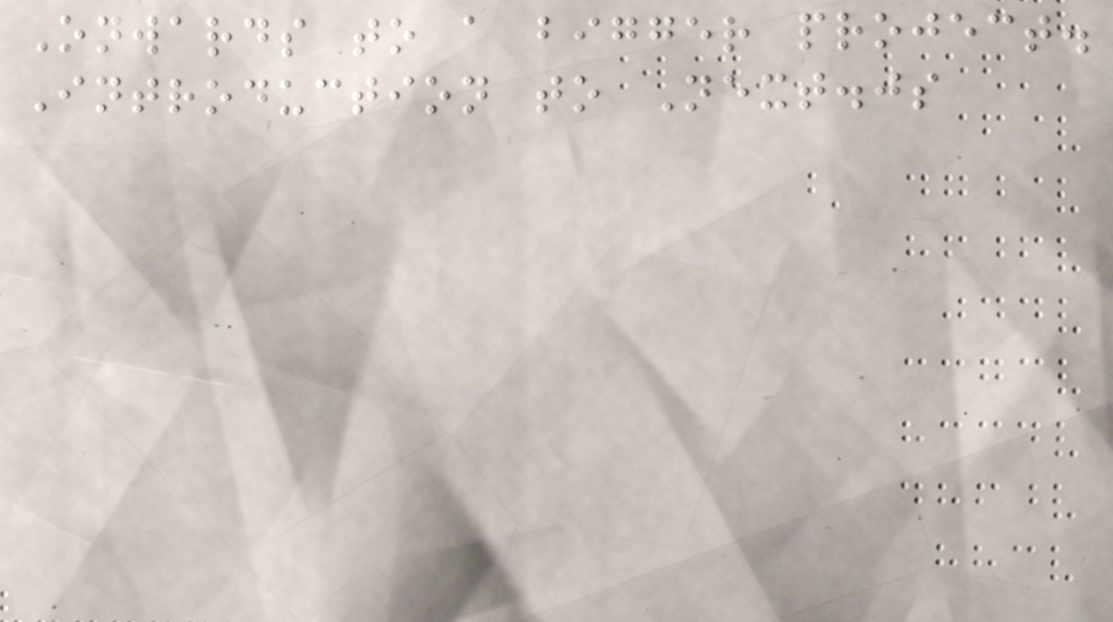Onwards to a bigger project.
Introduction to Next.js
